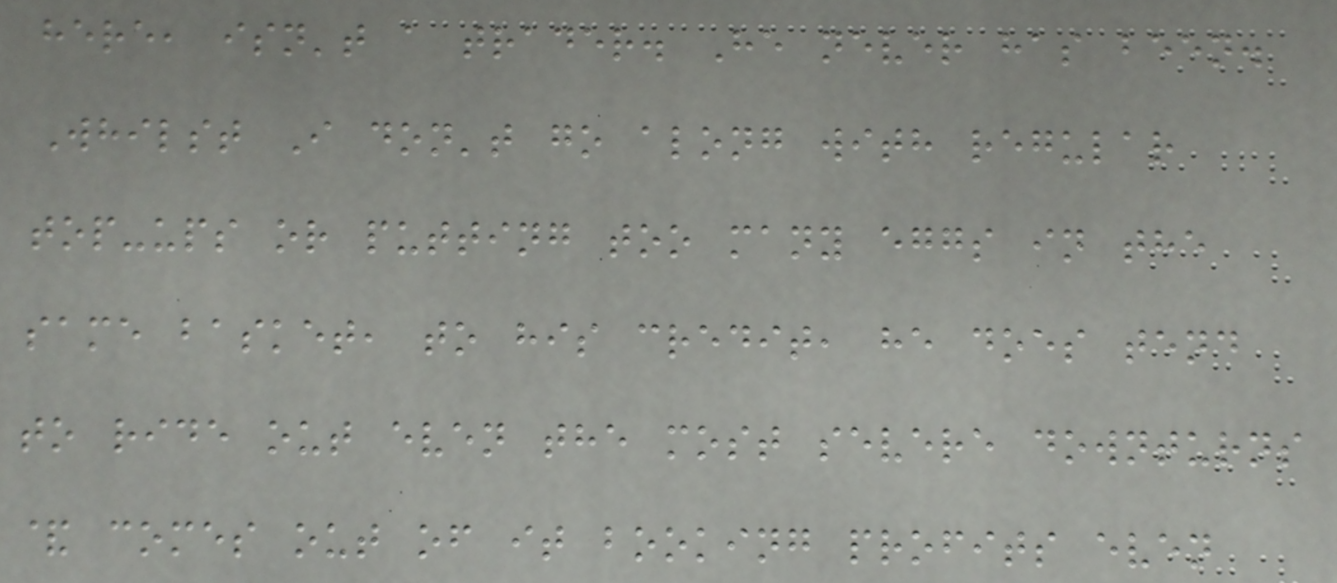here, isn't a trader. He never has been.
Whilst I don't go along with regular
top-ups or putting too many eggs in the
same basket, to his credit, he does tend
to ride out even the most severe downturns
& comes out of it booking profits even
